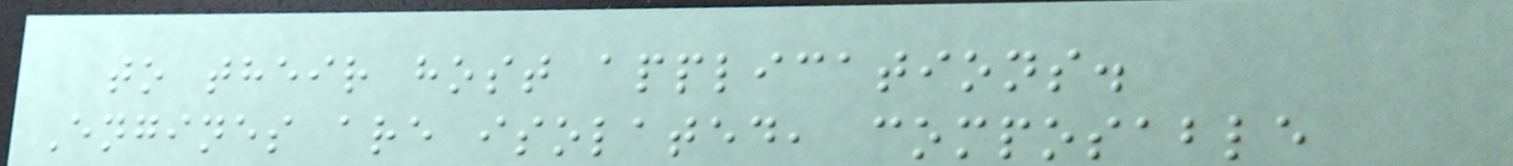to their host applications.
Engines are isolated, composable
